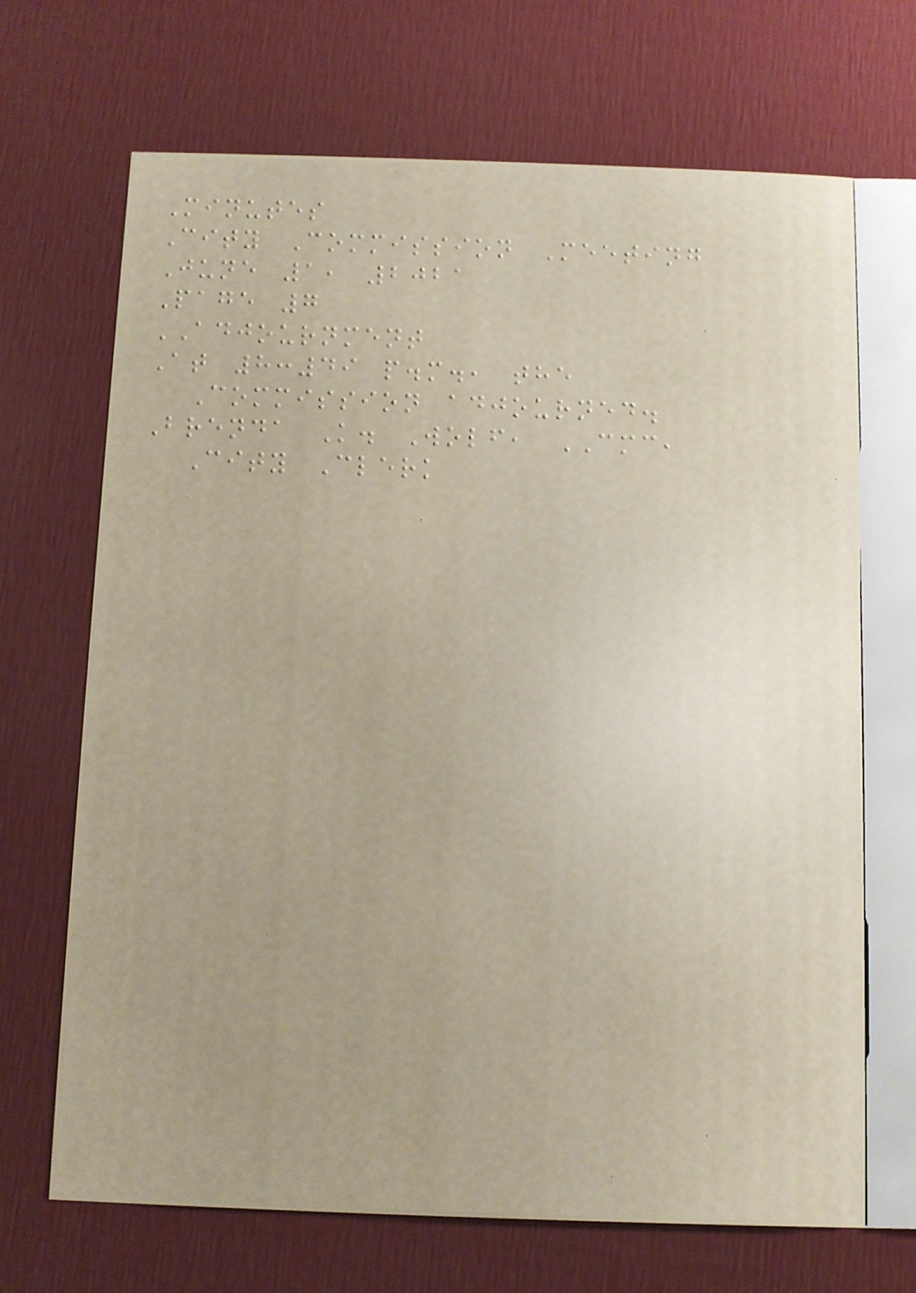Minutes
City Commission Meeting
June 1, 2021
Page 7
ADJOURNMENT
At 8:49 p.m., the
Commission adjourned.
Brenda K. Wolf, CMC,
City Clerk
